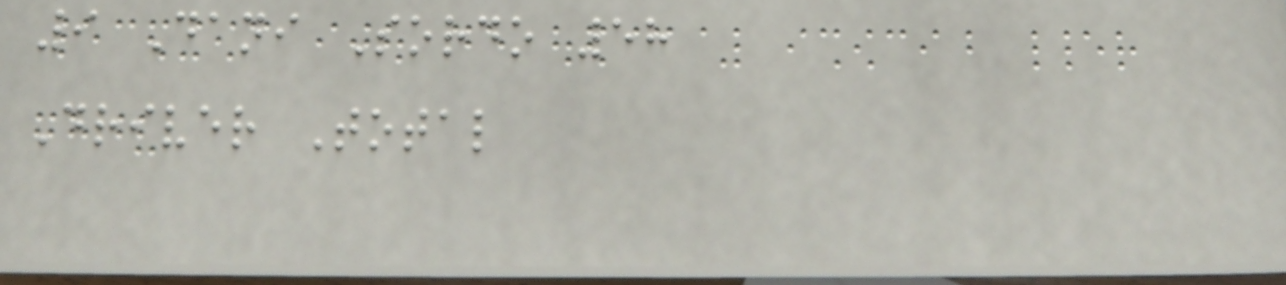9 Dani Sordo 58
Driver Total
